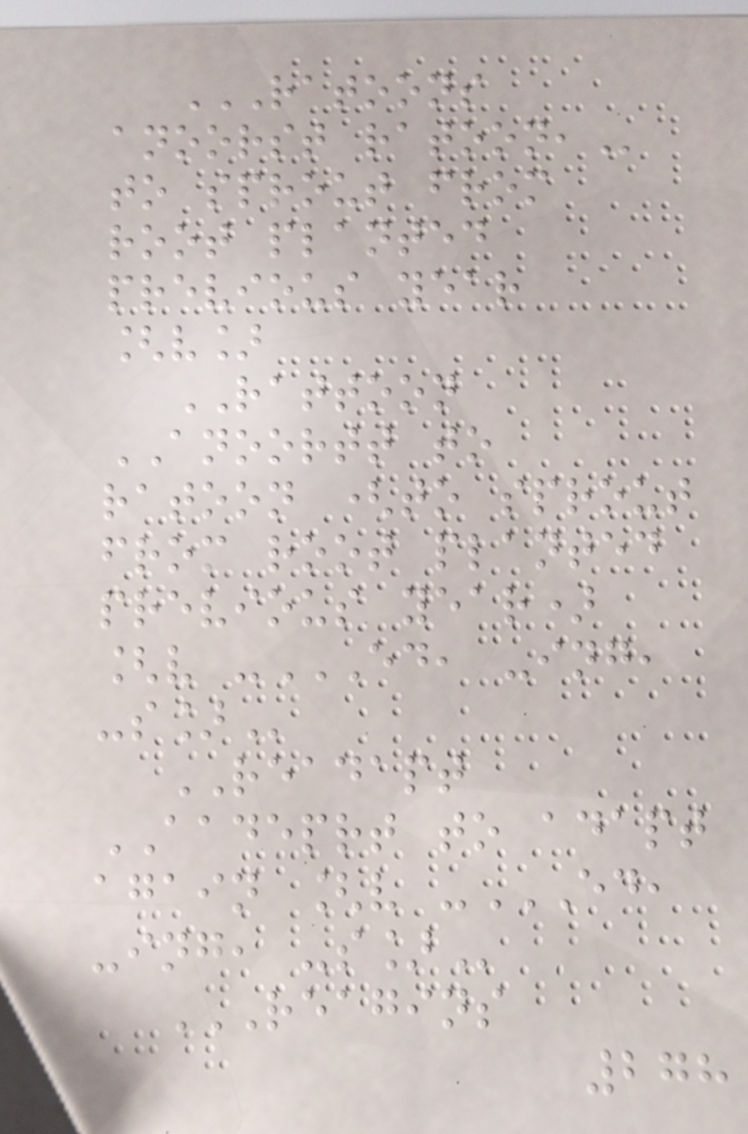RATOONS
ANOORST RATOON,
to sprout from
root planted
previous year
[v]
RATTOON
ANOORTT to
ratoon (to sprout
from root planted
previous year)
[v -ED, -ING,
-S]
READAPT
AADEPRT to adapt
again [v -ED,
-ING, -S]
REAGINS
278
